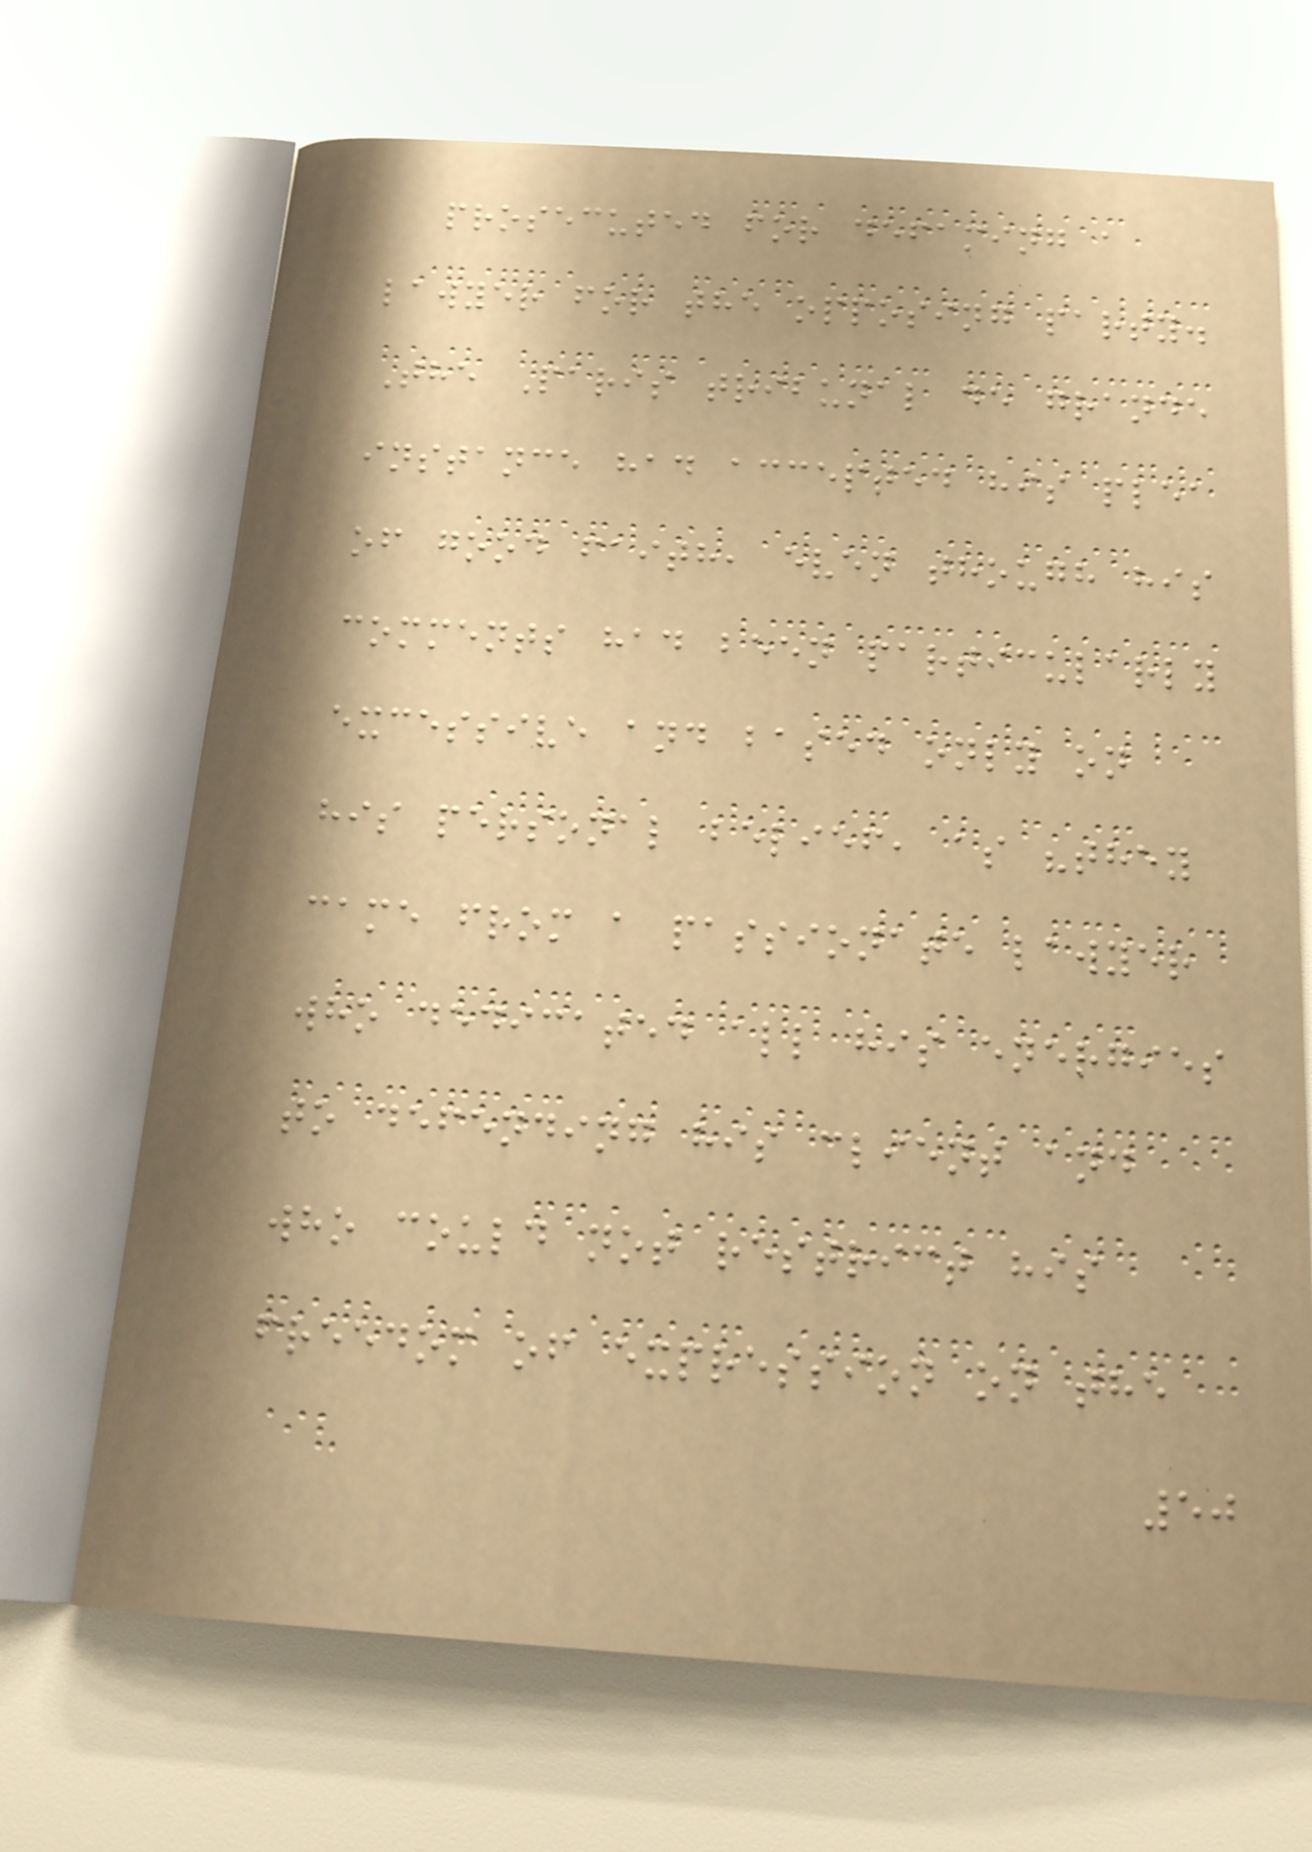prosecuted for defaming a
lawyer for the opposing party.
The Paris tribunal de grande
instance had accepted his plea
of good faith, even though his
comments had been particularly
excessive and based only on
his personal belief, as "they
came from a passionate lawyer
who dedicated all his energies
to defending his client and
who could not restrict his
freedom of expression on the
50
